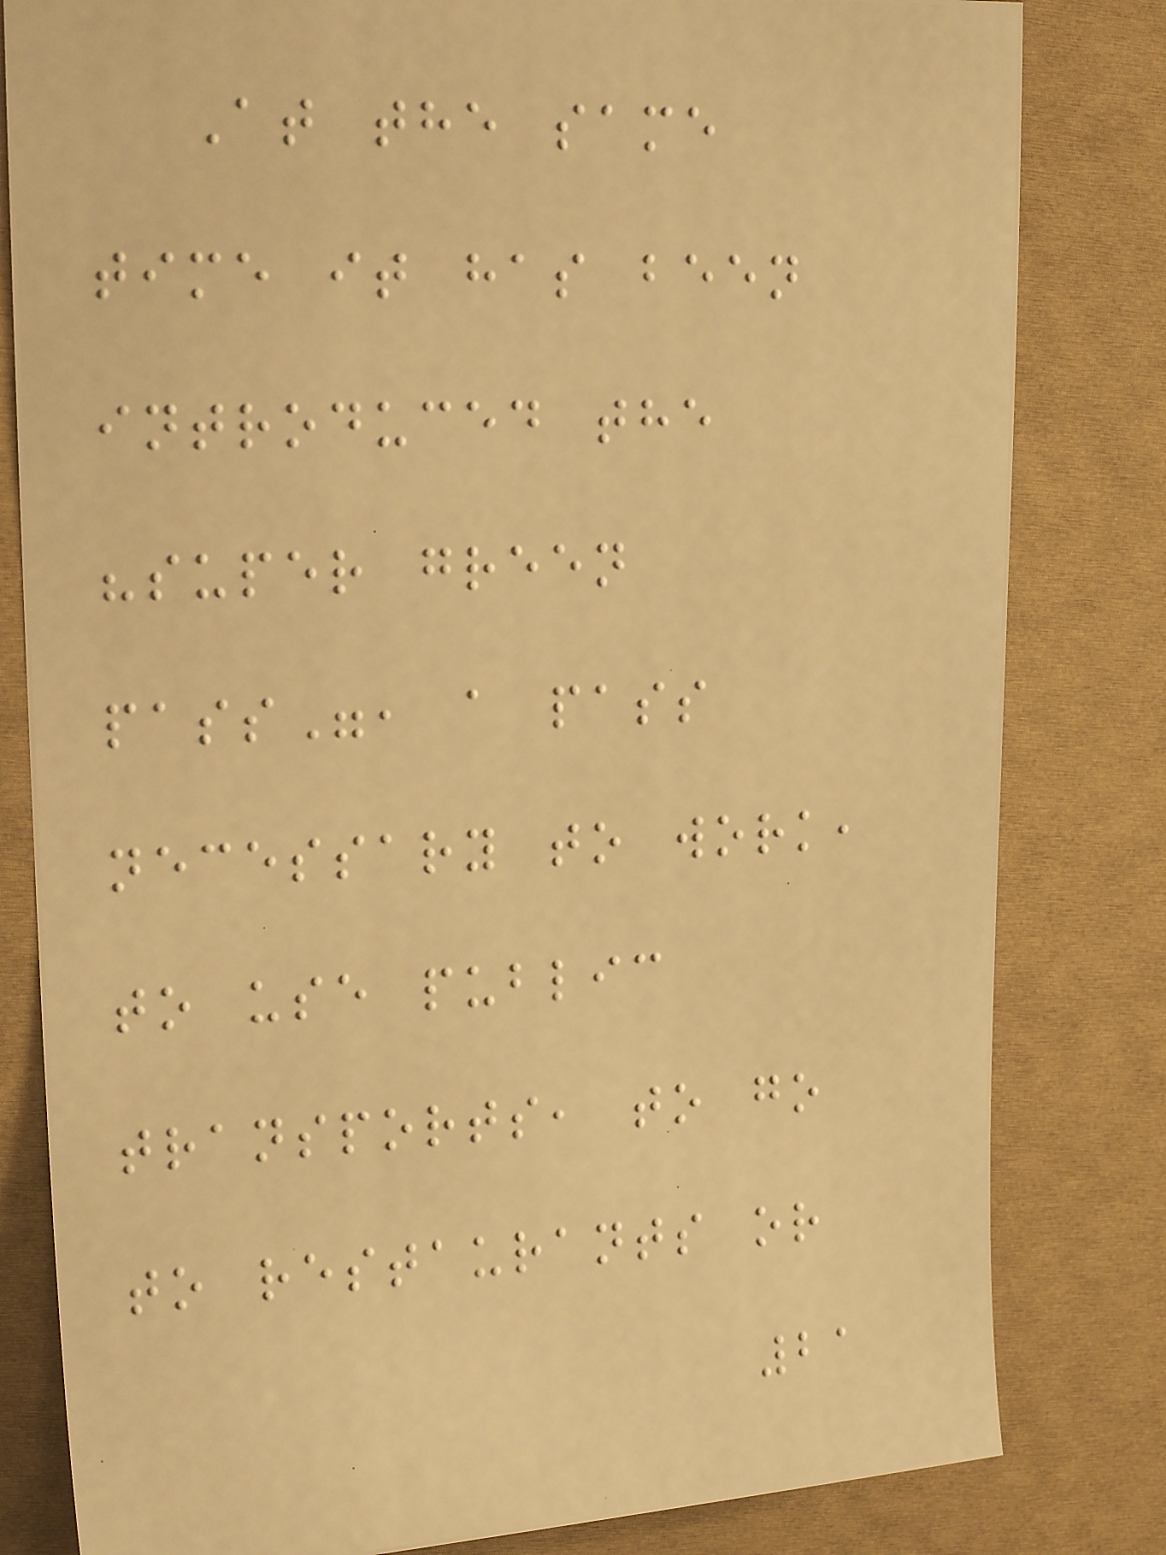At the same
time it has been
introduced the
"super green
pass", a pass
necessary to work,
to use public
transports, to go
to restaurants or
21
